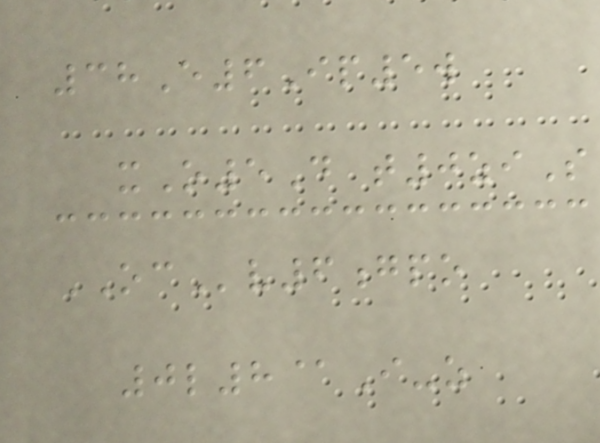38E6Ip5w
xO5D t0ziS
OCv6gpo
0l8@I-z
